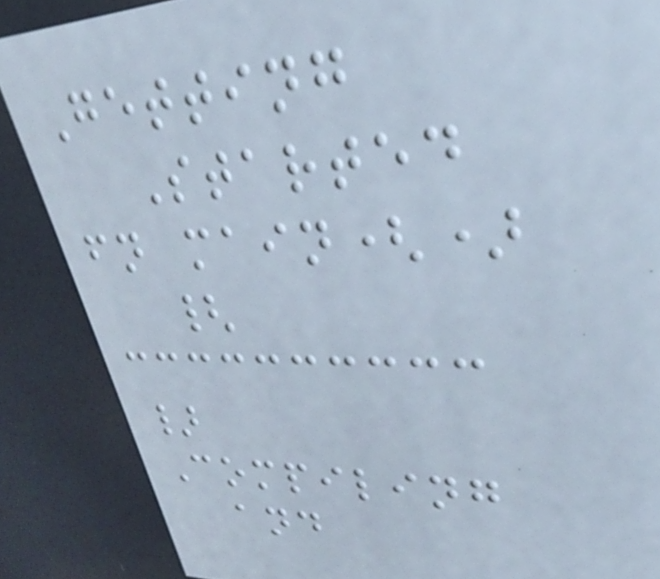Getting
Started
fn main()
{
}
Compiling
and
